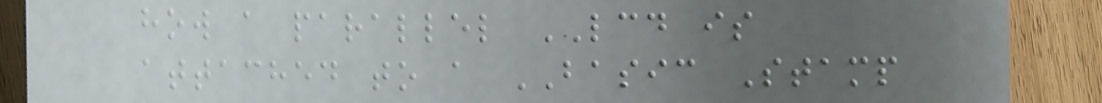how a parallel LCD is
attached to a BASIC Stamp
